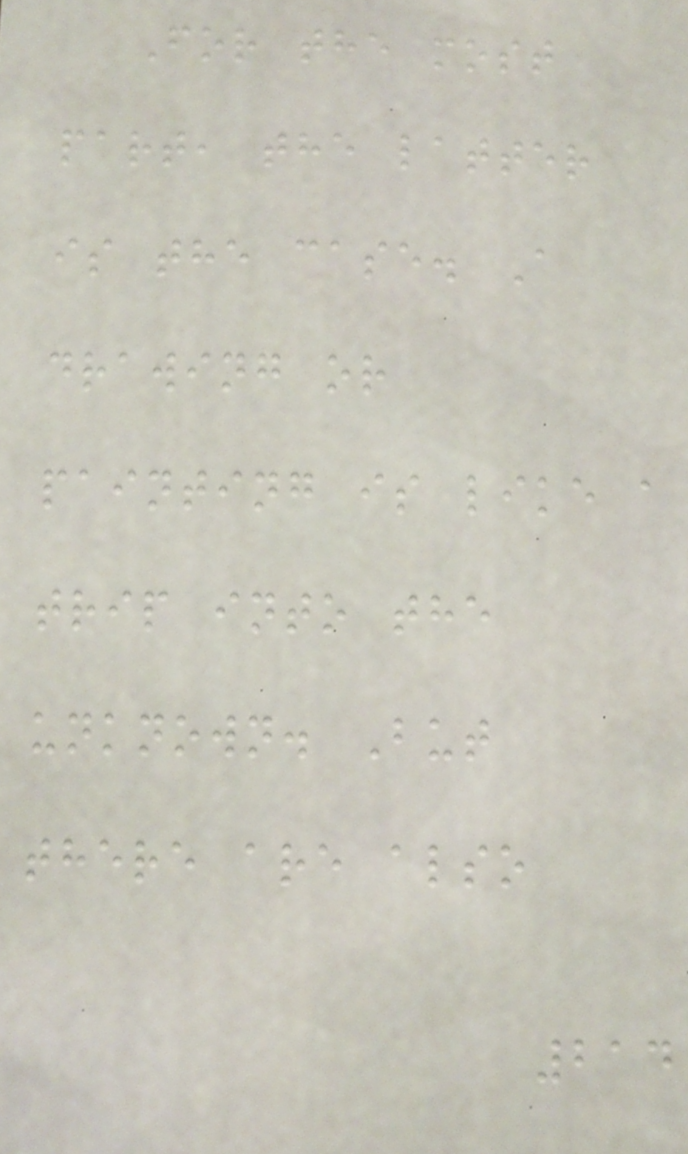For the most
part, the latter
is the case. A
drawing or
painting is like a
trip into the
unknown. But
there are also
214
